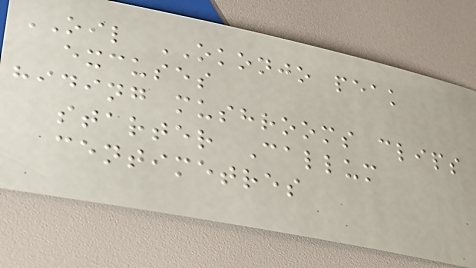OIL OKONJO peak
excuses
hiding mushrooms clips
starter Callum
centimetres
